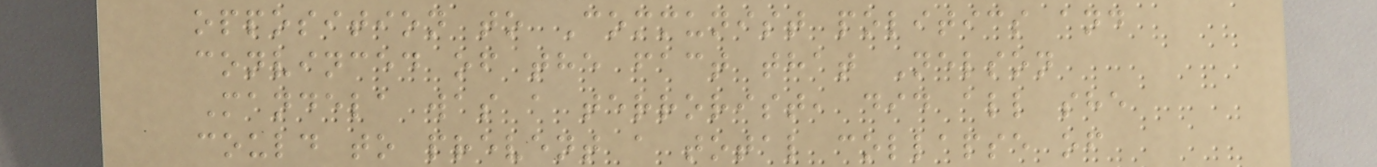opposition to Communist politics and
convinced of the fact that Nelson
Mandela was a terrorist, did all she
could to prevent a total collapse of
